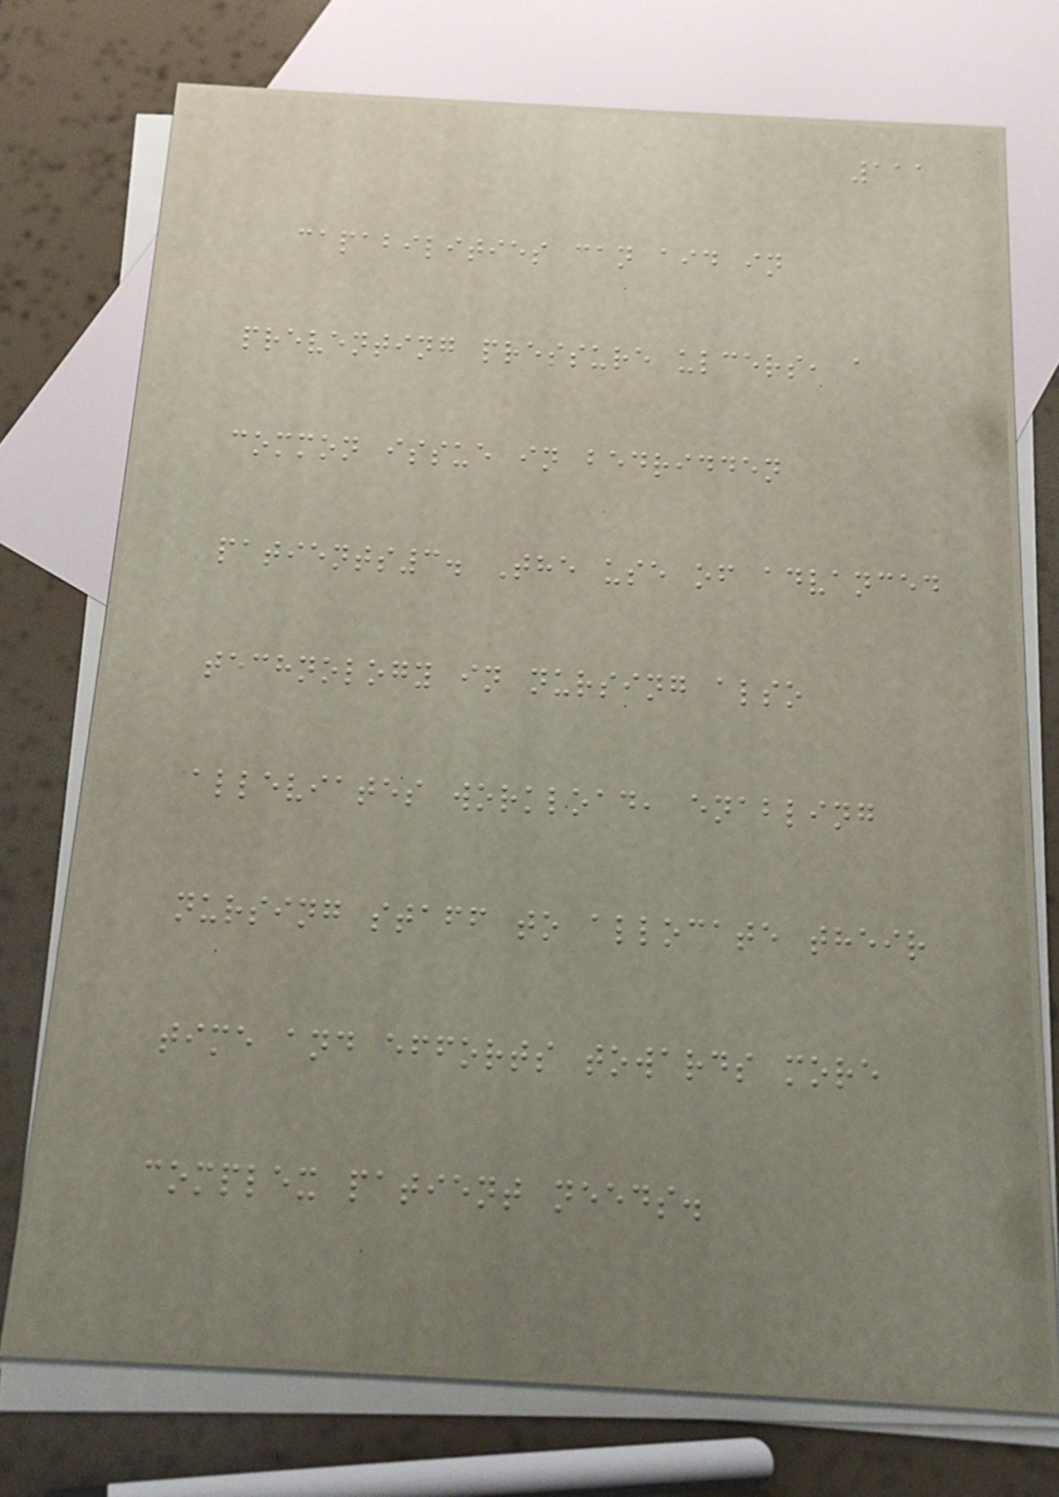111
capabilities can aid in
preventing pressure ulcers, a
common issue in bedridden
patients3. The use of advanced
technology in nursing also
alleviates workload, enabling
nursing staff to allocate their
time and efforts towards more
complex patient needs.
